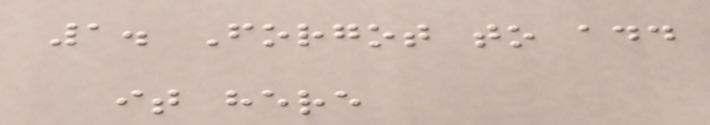1. Forgot to add
it here
